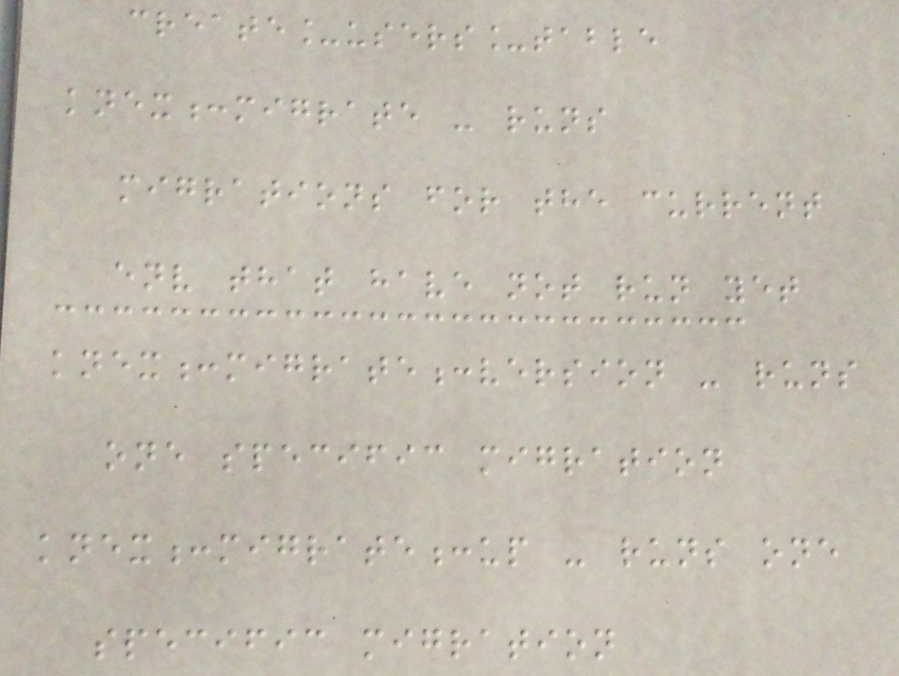create_users_table
knex:migrate - runs
migrations for the current
env that have not run yet
knex:migrate:version - runs
one specific migration
knex:migrate:up - runs one
specific migration
